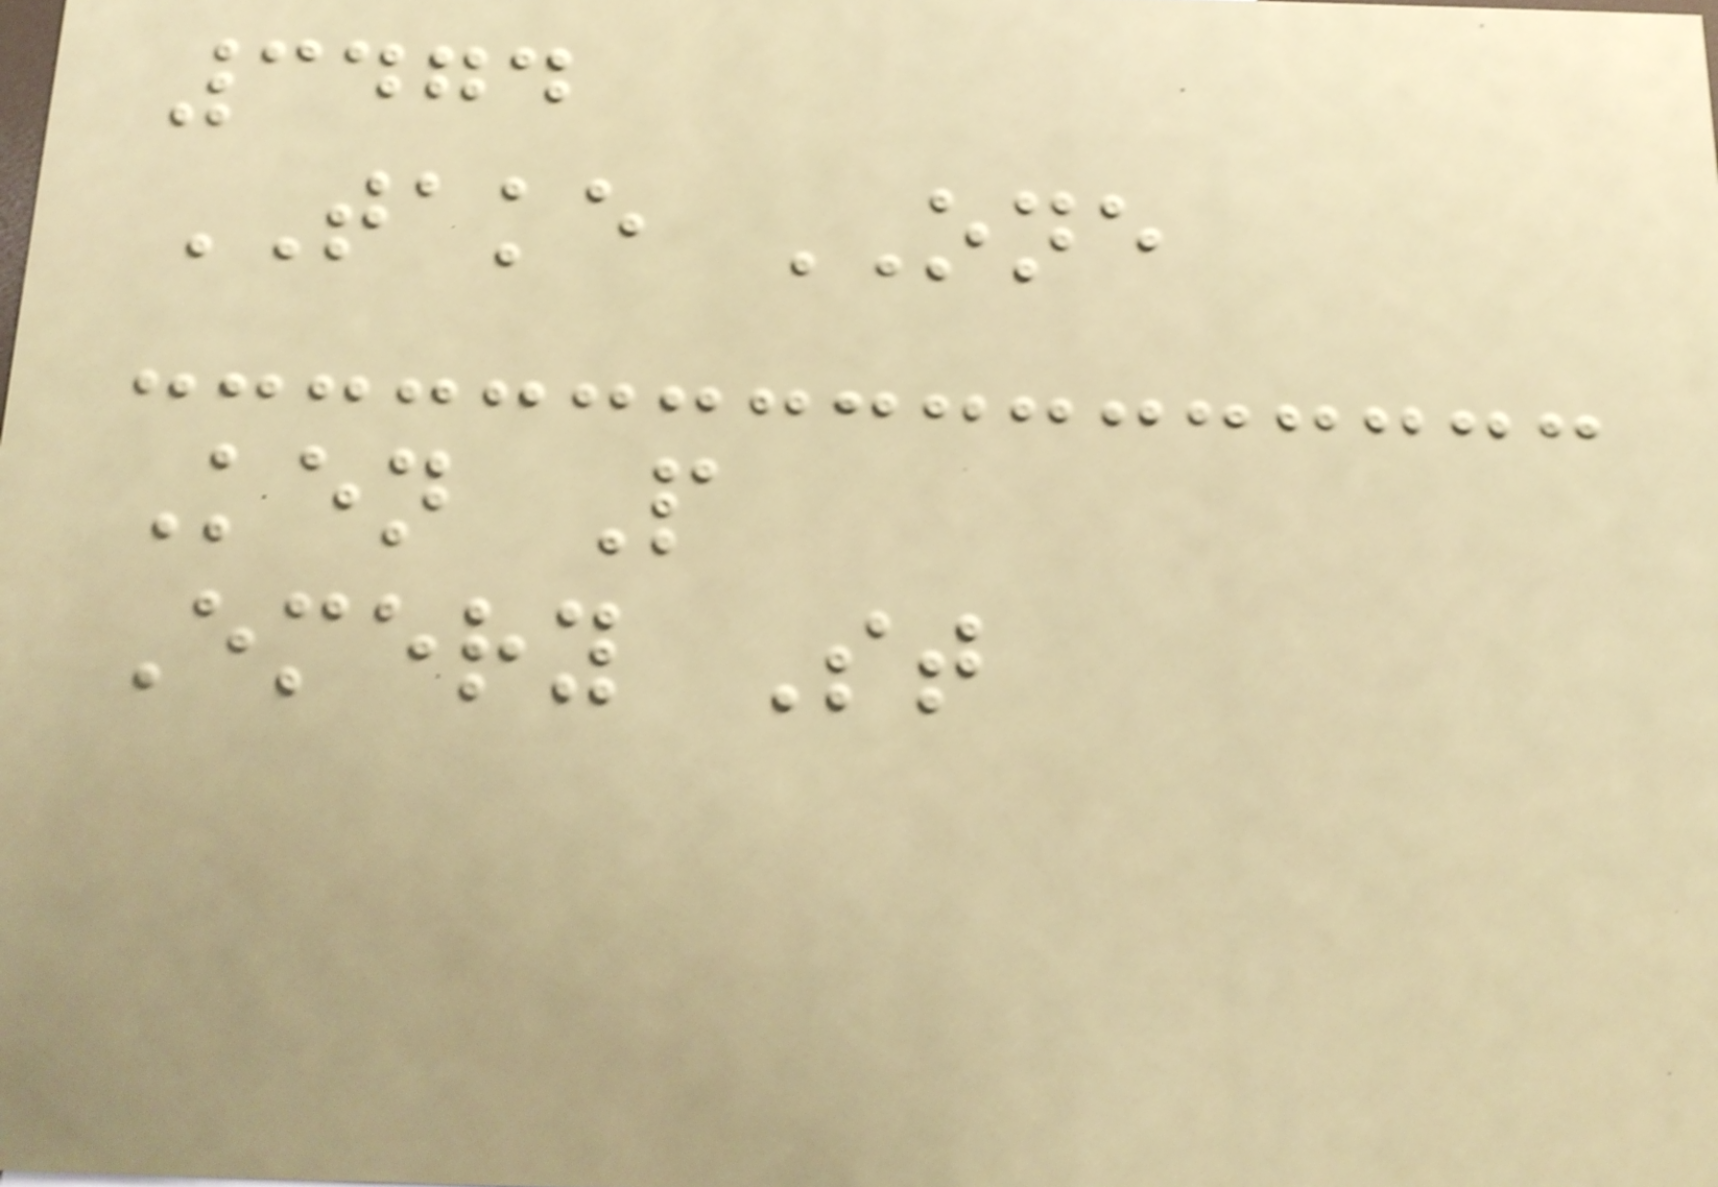3474
TAKE ONE
Ken P
Emery St
